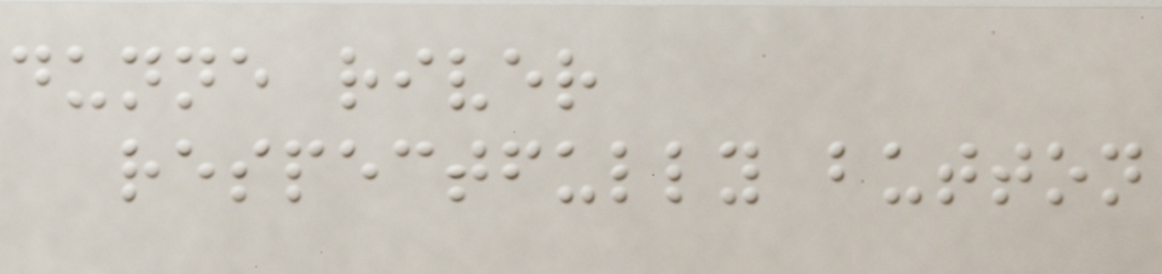dunne river
respectfully button
